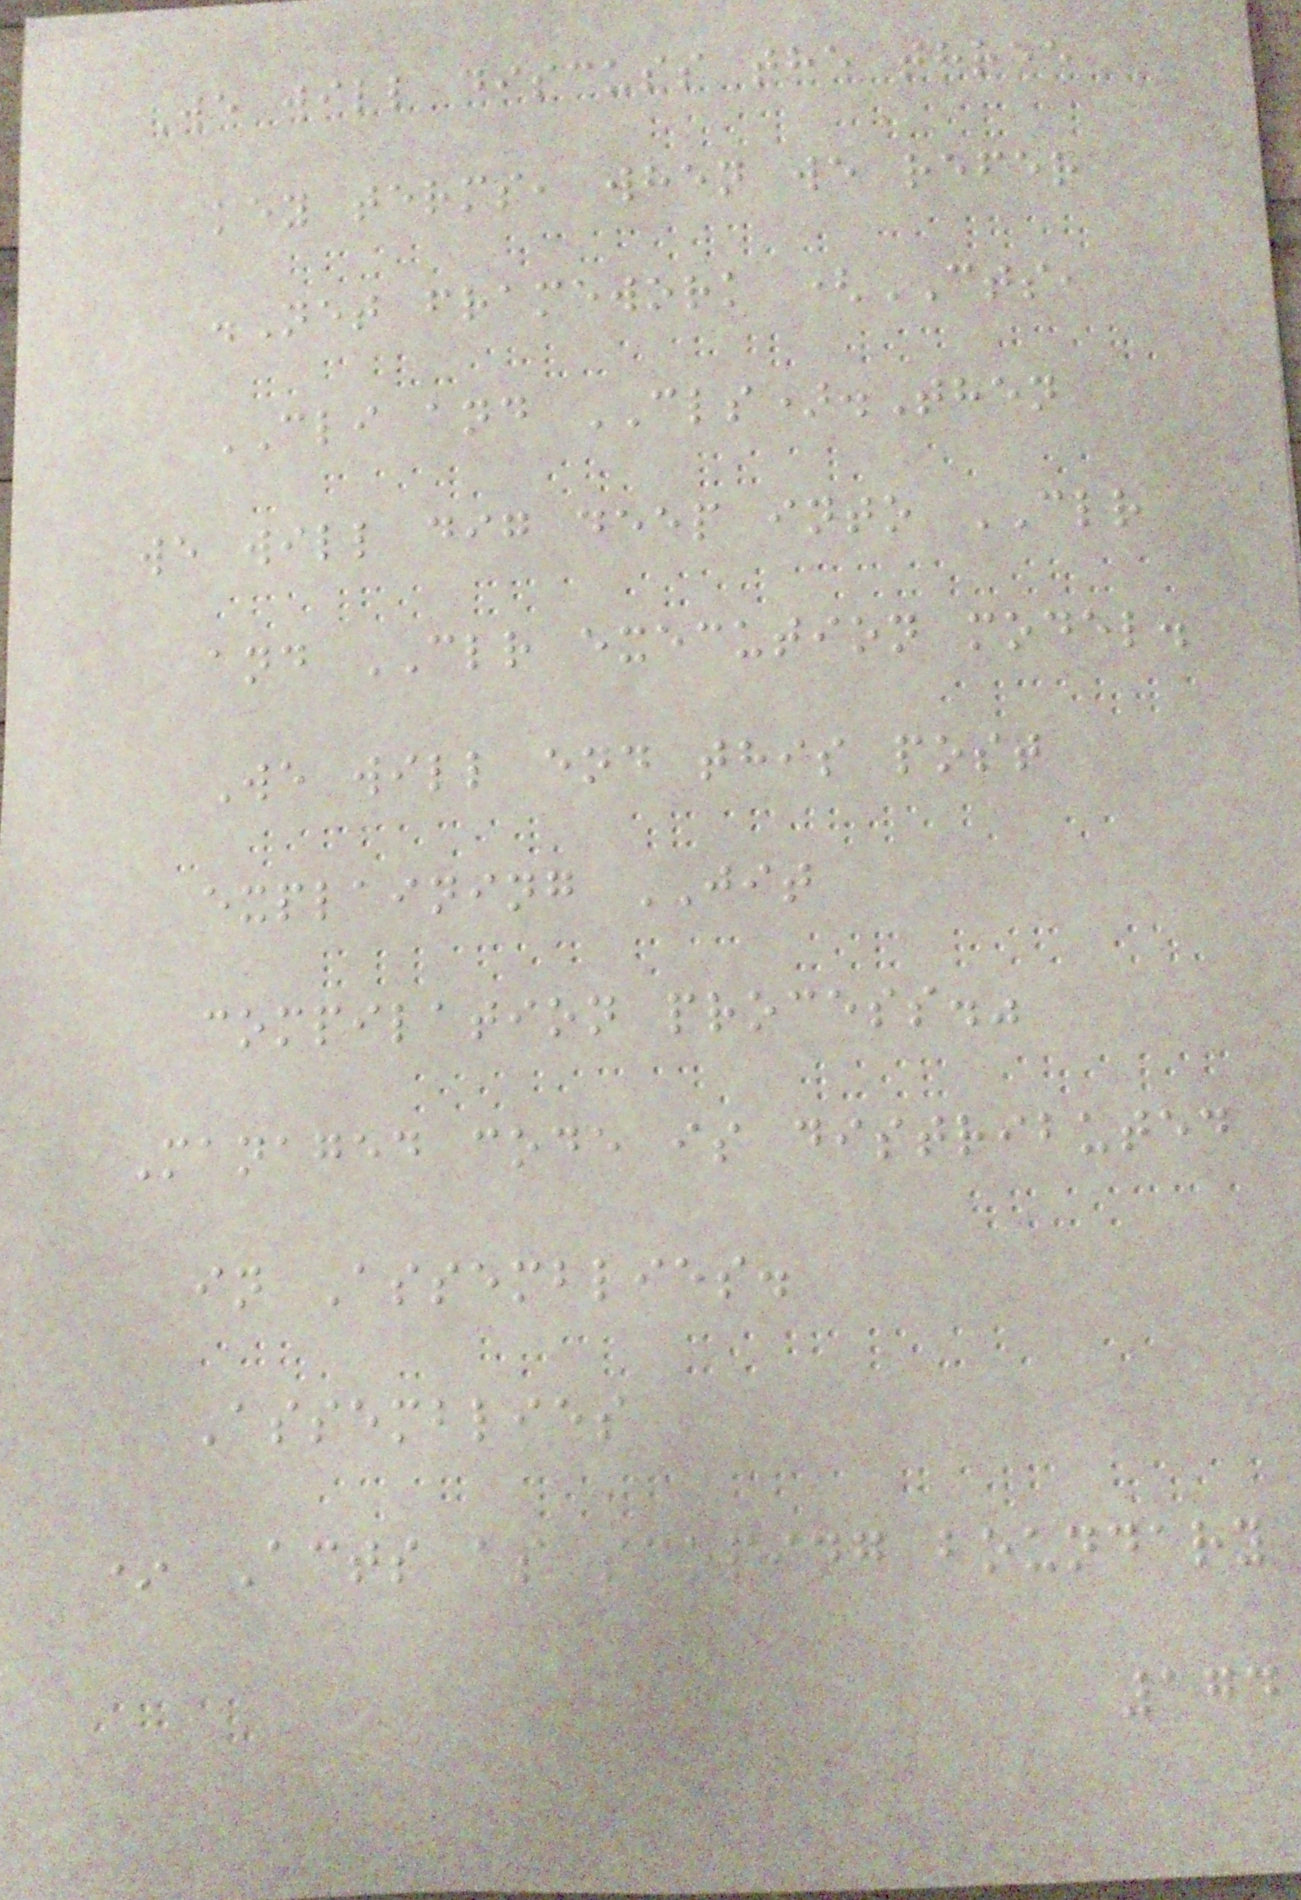We will discuss the three
key terms, when we refer
.Net framework (CTS,
CLI and CLS).Then
we will dig deep into CLR
and CLR execution model.
We will end this post
explaining JIT
compilation process."
Managed code is distributed
in Assemblies.
Assemblies
* Acts as scoping boundary
174
